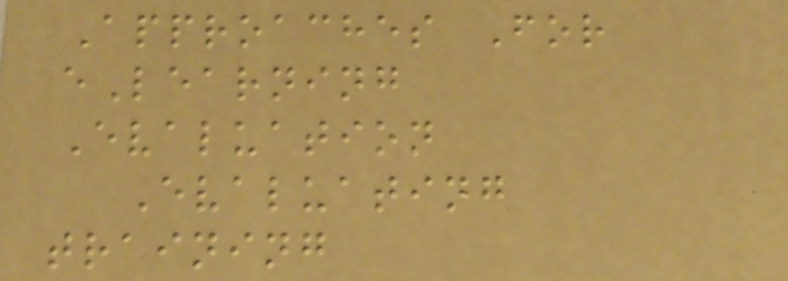Approaches For
eLearning
Evaluation
Evaluating
training
